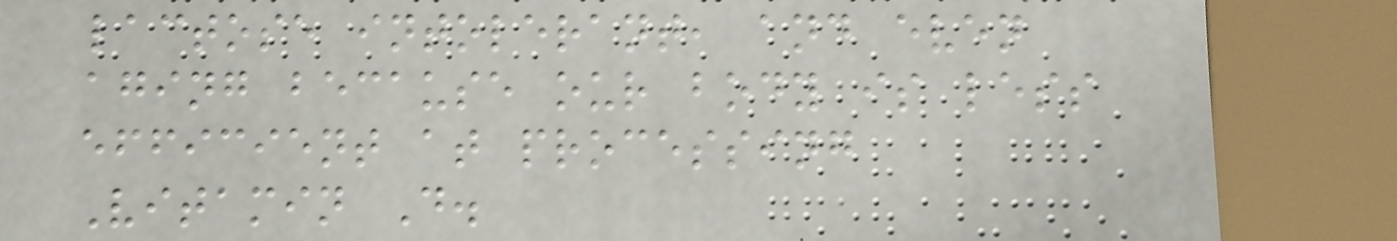lactose intolerant, and even
aging because our body is less
efficient at processing
Vitamin D.
